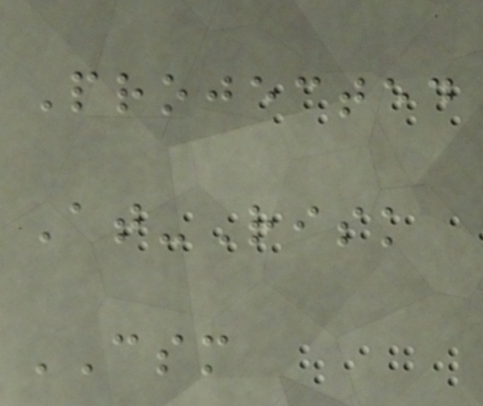Projected
At-Risk
CSM
